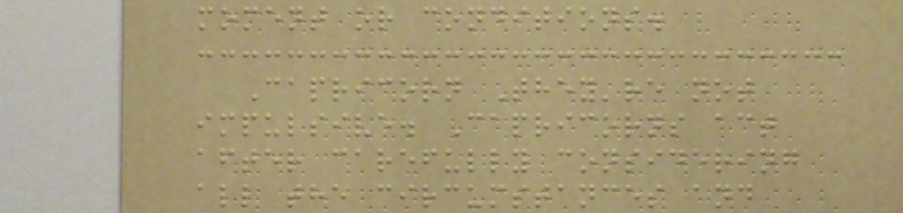moment or conditions.
Capricorn They're not
impulsive. Capricorns act
after carefully considering
all the circumstances and
